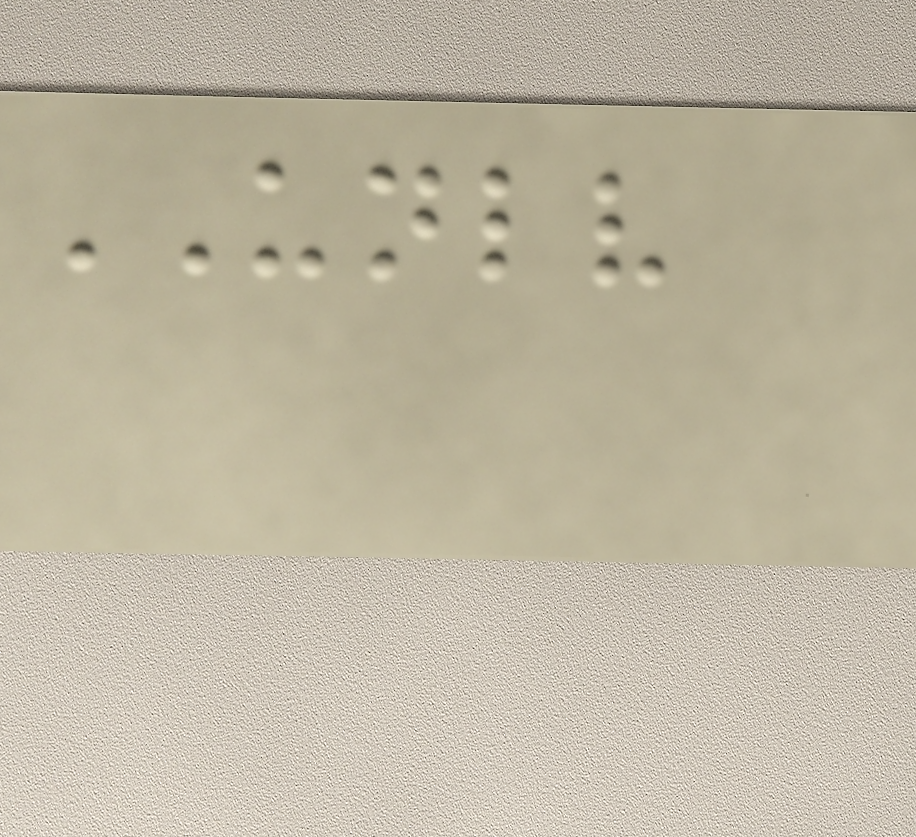UNLV
